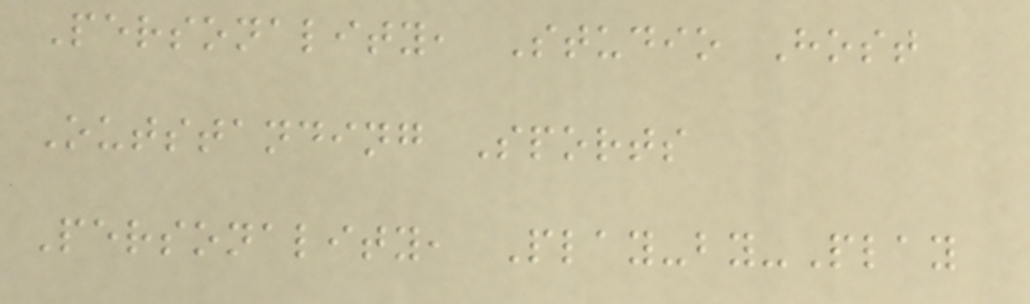Personality, Studio Host
Outstanding Sports
Personality, Play-by-Play
